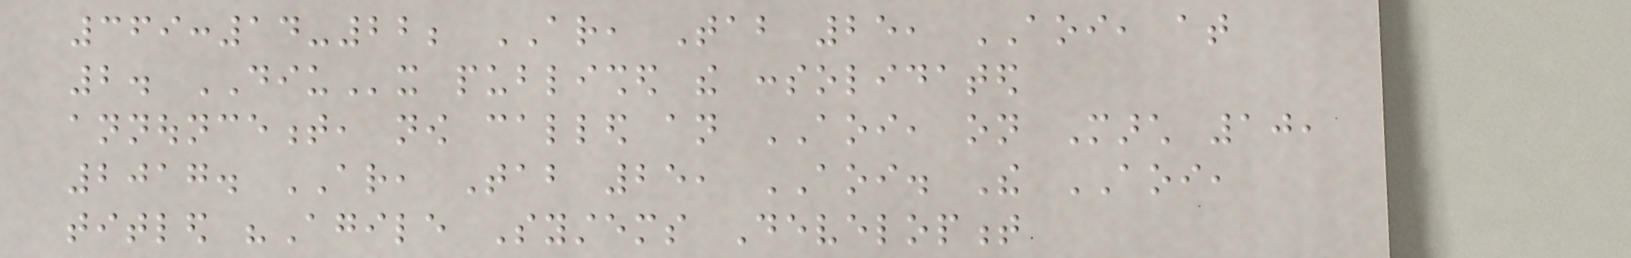369:14-22; AR, Tab 25, AOI, at
2. DIUx published the consolidated
announcement, now called an AOI, on March 10,
2017. AR, Tab 25, AOI. The AOI,
titled "Agile Systems Development
